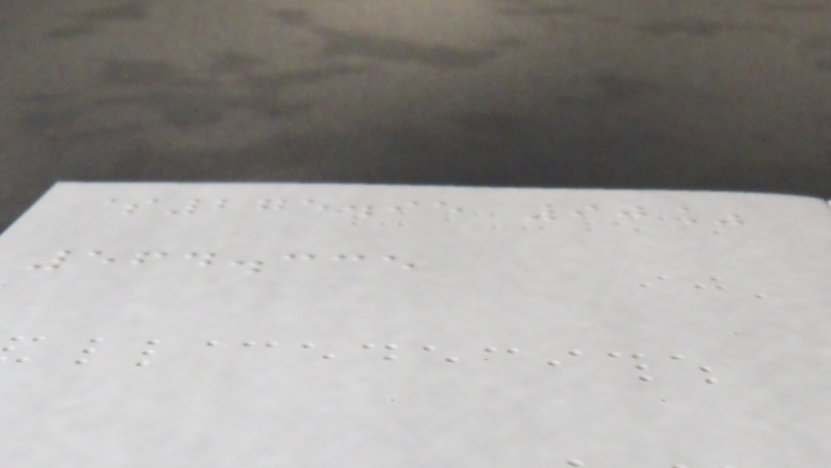$275.95 90%
564.335
